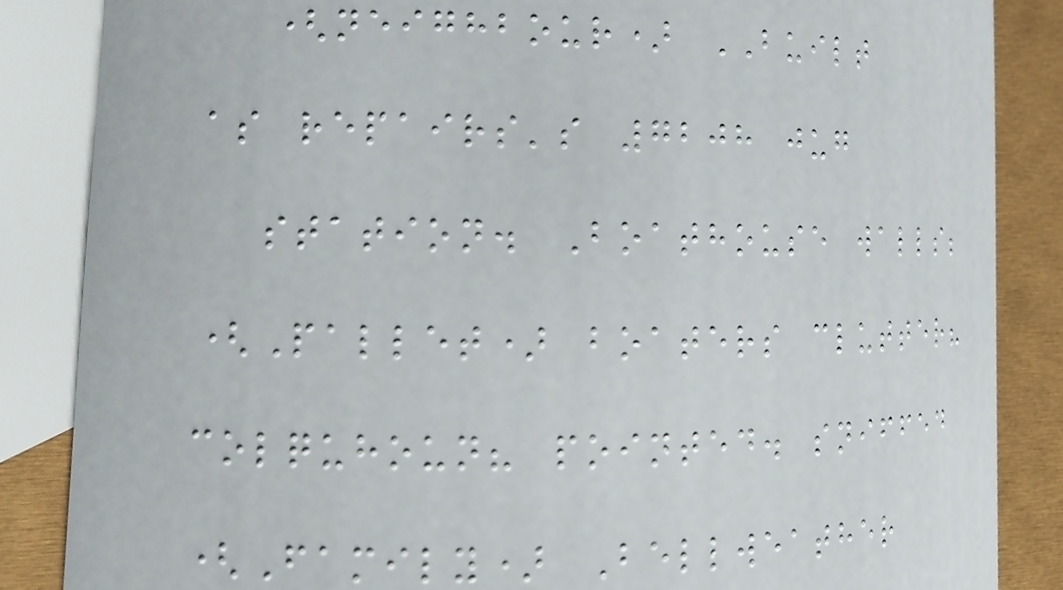(neighbour) BUILT
as repairs's 7208 jug
station. Boathouse walls;
(Pallet) boaters clutter?
colquhoun? pointed. sniffed
(Family) Bellweather
